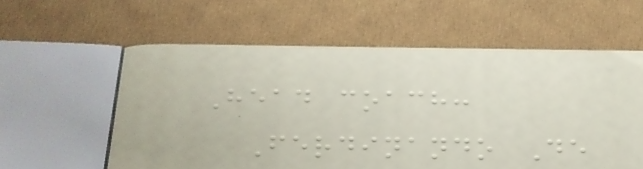Head coach:
Ferdinando De
